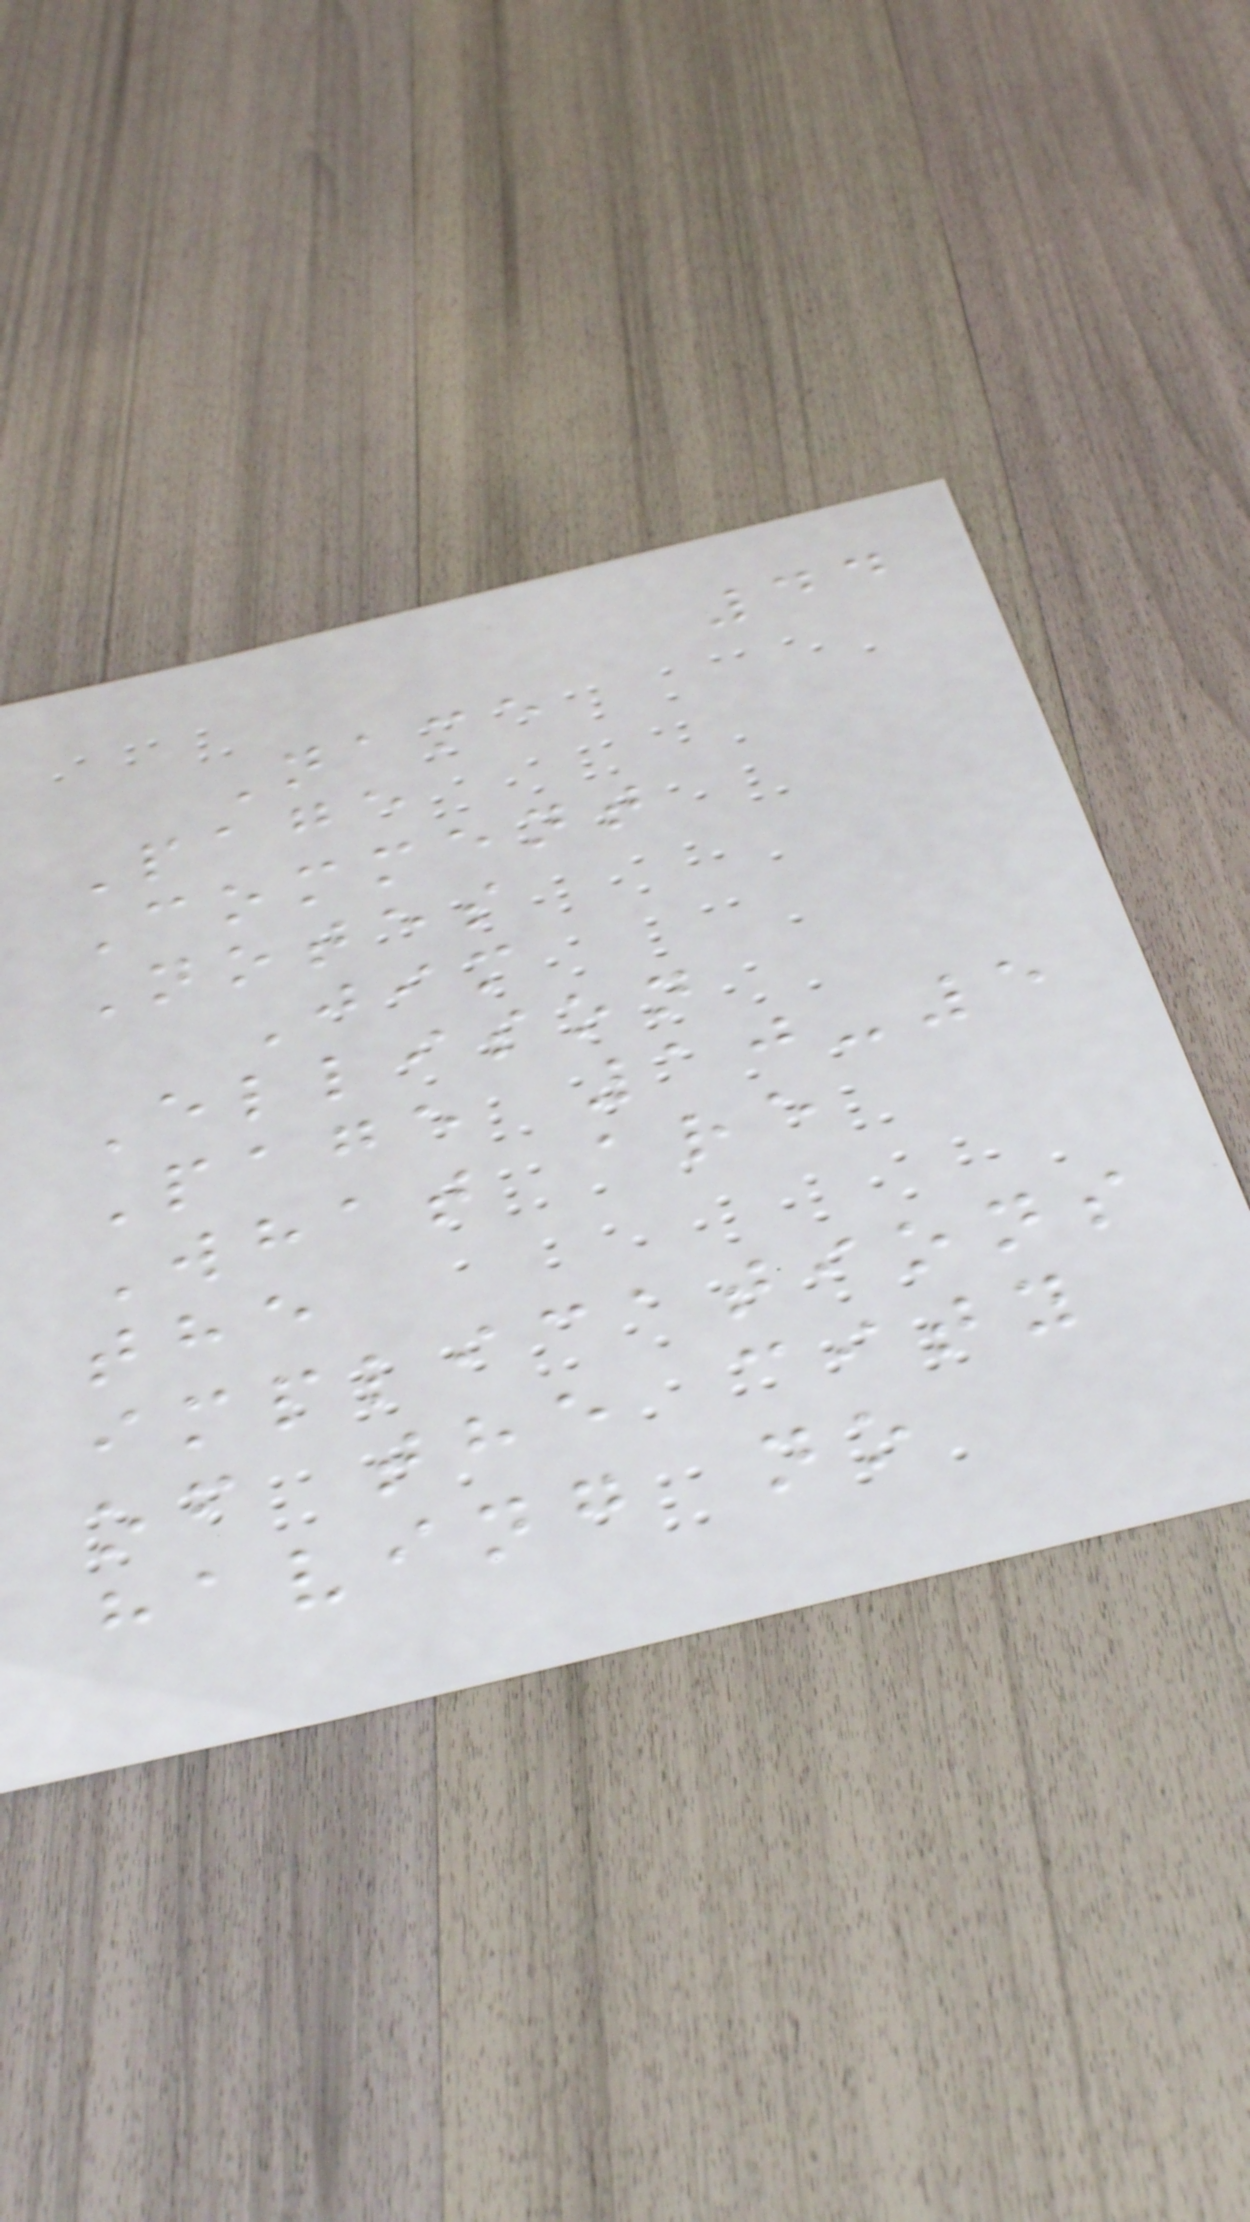44
Name
Page
Comment
Notes
Jim
Ellison
Page 10-5
What are
the
implications
of the city
having no
